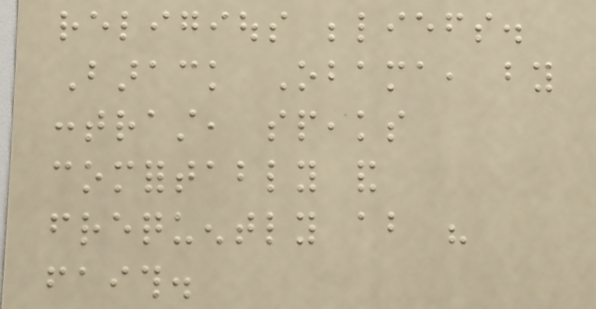religious beliefs.
Barack Obama, by
contrast, speaks
comfortably and
frequently about his
faith.
